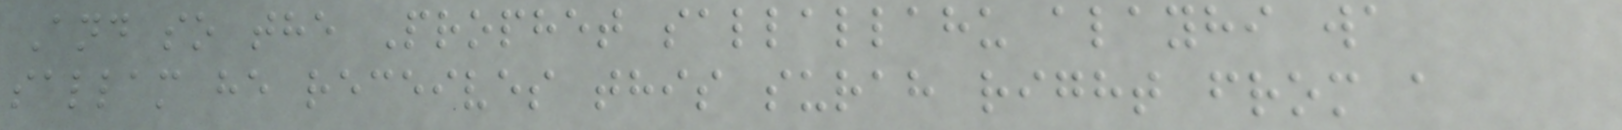And so the Prophet sallallahu alayhi wa
sallam he receives this surah right from a
